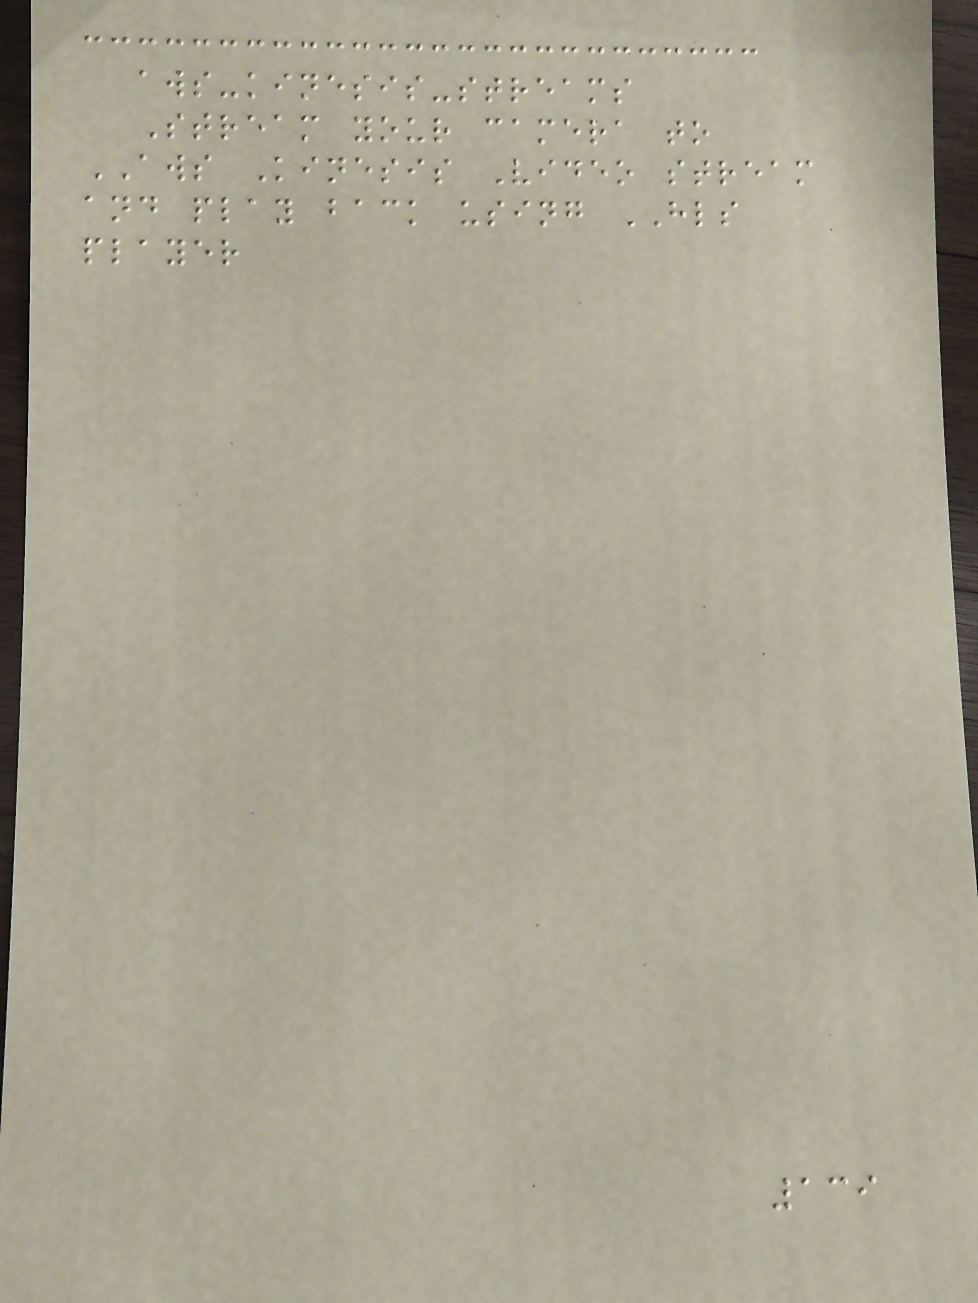aws-kinesis-streams
Stream your camera to
AWS Kinesis Video stream
and play back using HLS
player
139
